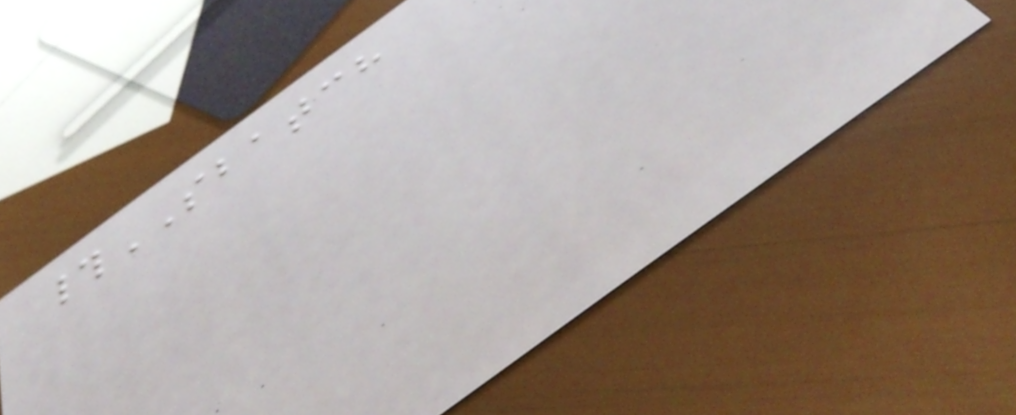#SBATCH
